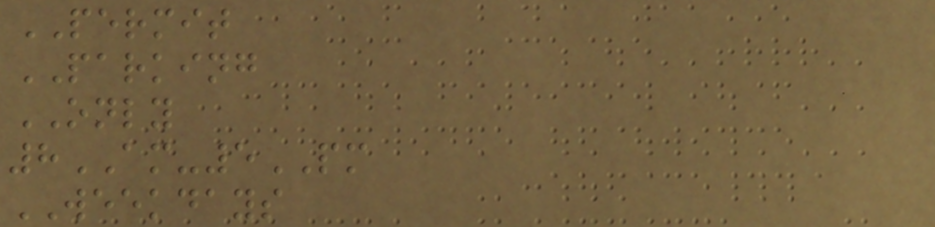PERMIT
PARKING
ONLY
8AM-5PM
WEEKDAYS
